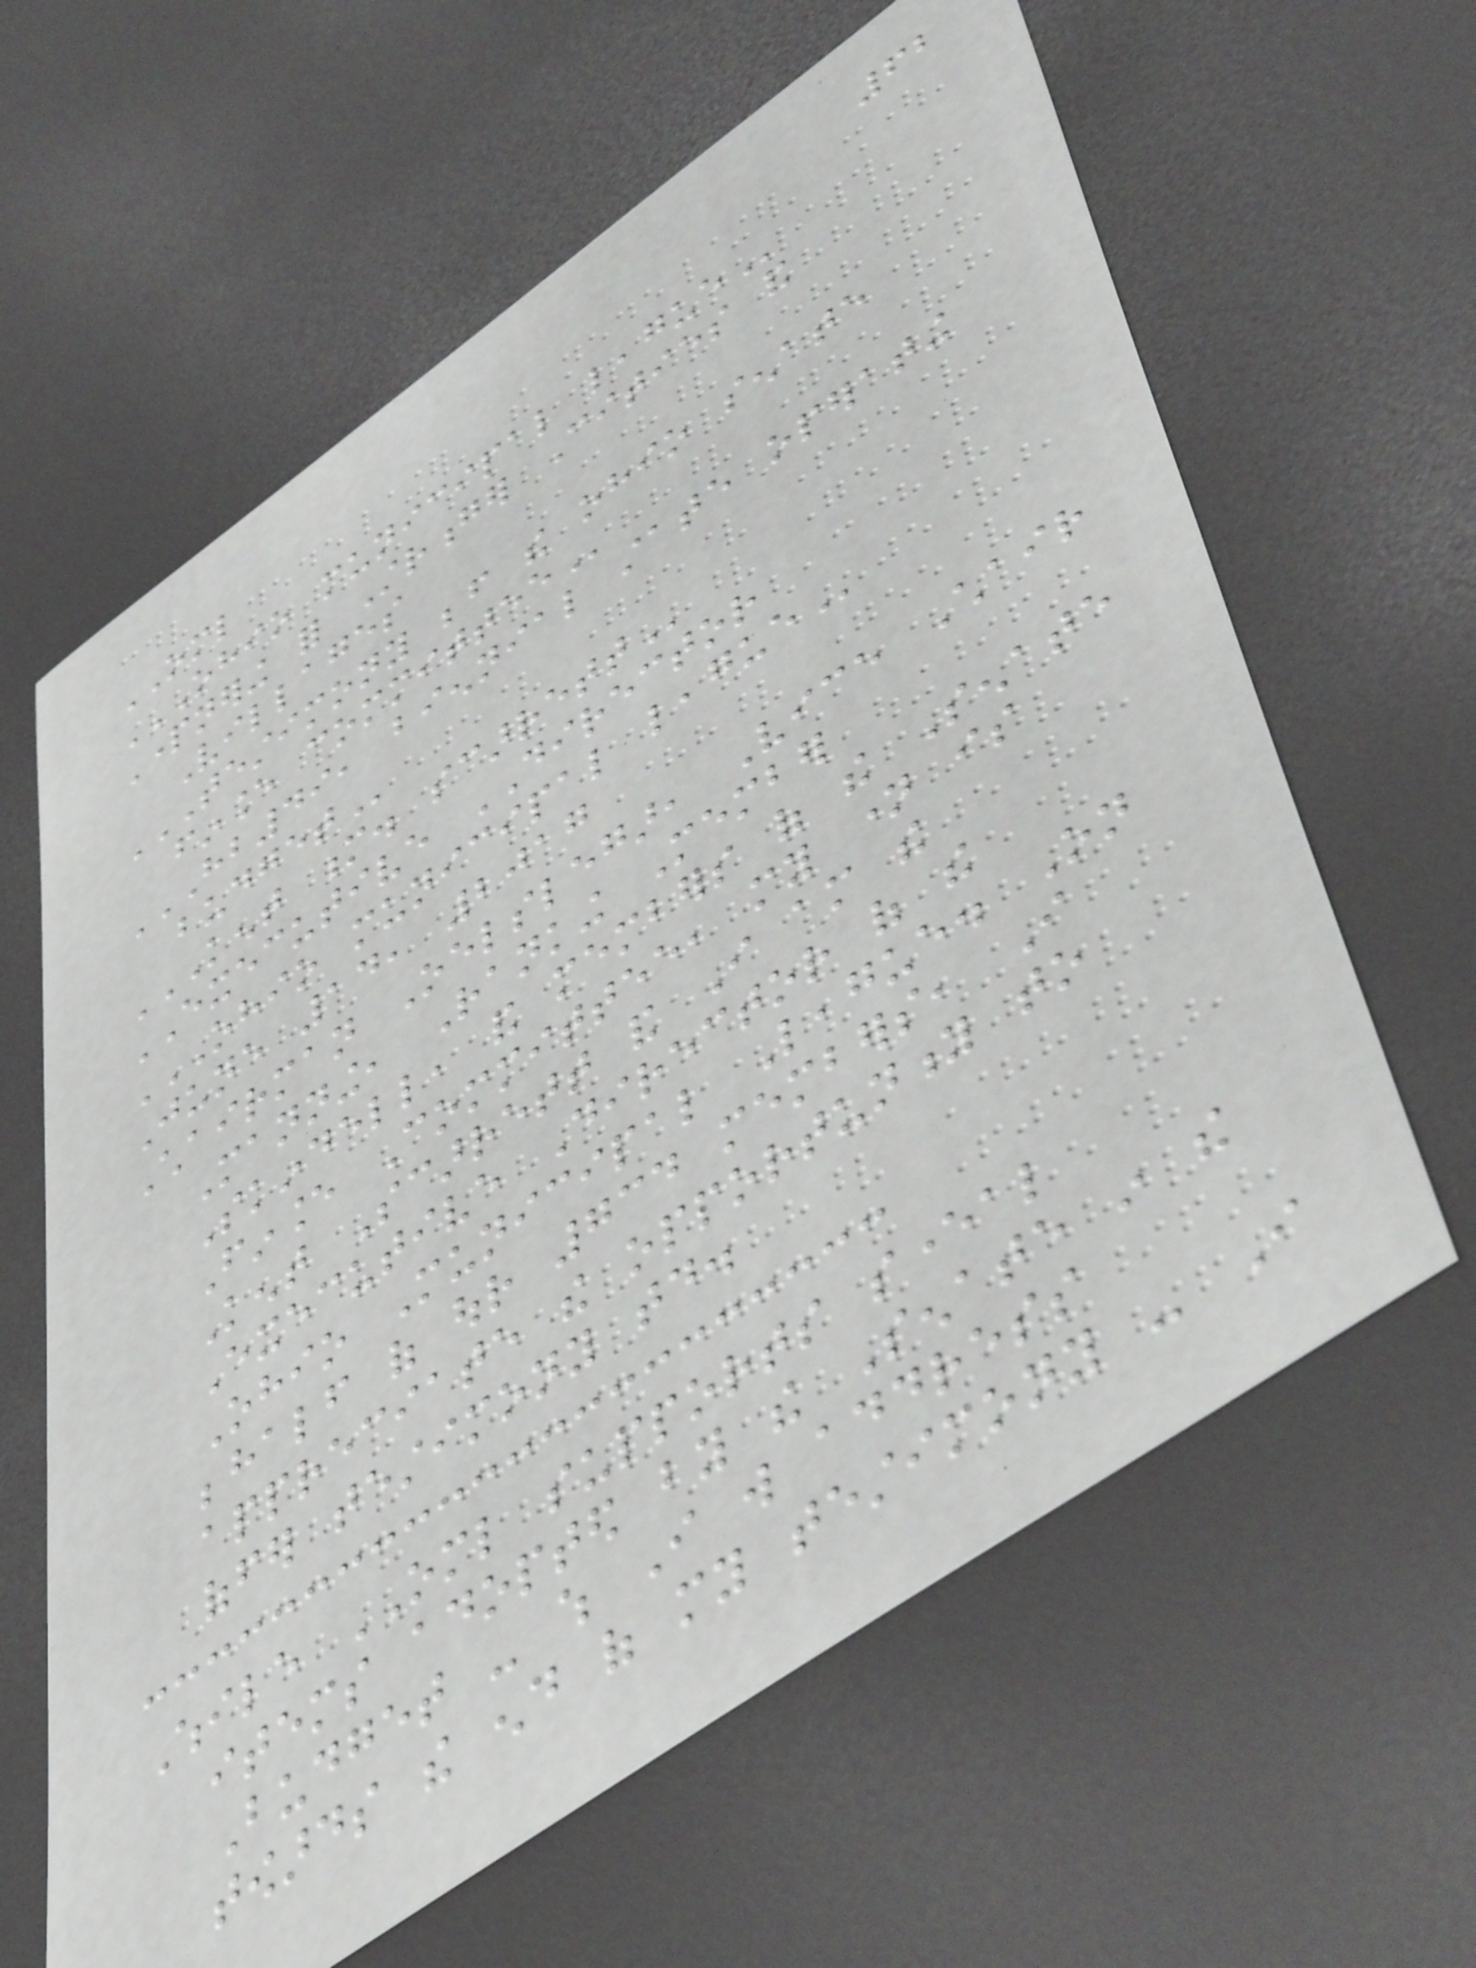62
OML
OHIO MUNICIPAL LEAGUE
Partnering for Stronger Cities and
Villages
TESTIMONY BEFORE THE OHIO SENATE
FINANCE COMMITTEE
HB49, BIENNIAL STATE OPERATING
BUDGET
KENT M. SCARRETT
EXECUTIVE DIRECTOR
OHIO MUNICIPAL LEAGUE
June 14, 2017
Chairman Oelslegar, Vice Chair
Manning, Ranking Member
Skindell, and members of the Senate
Finance Committee, my name is
Kent Scarrett and I am the
Executive Director of the
Ohio Municipal League. On
behalf of our 734 members, I
appreciate the opportunity to
offer testimony today.
While OML supports several
items adopted by the Senate in the
Budget - which I will address
towards the end of my testimony - I
